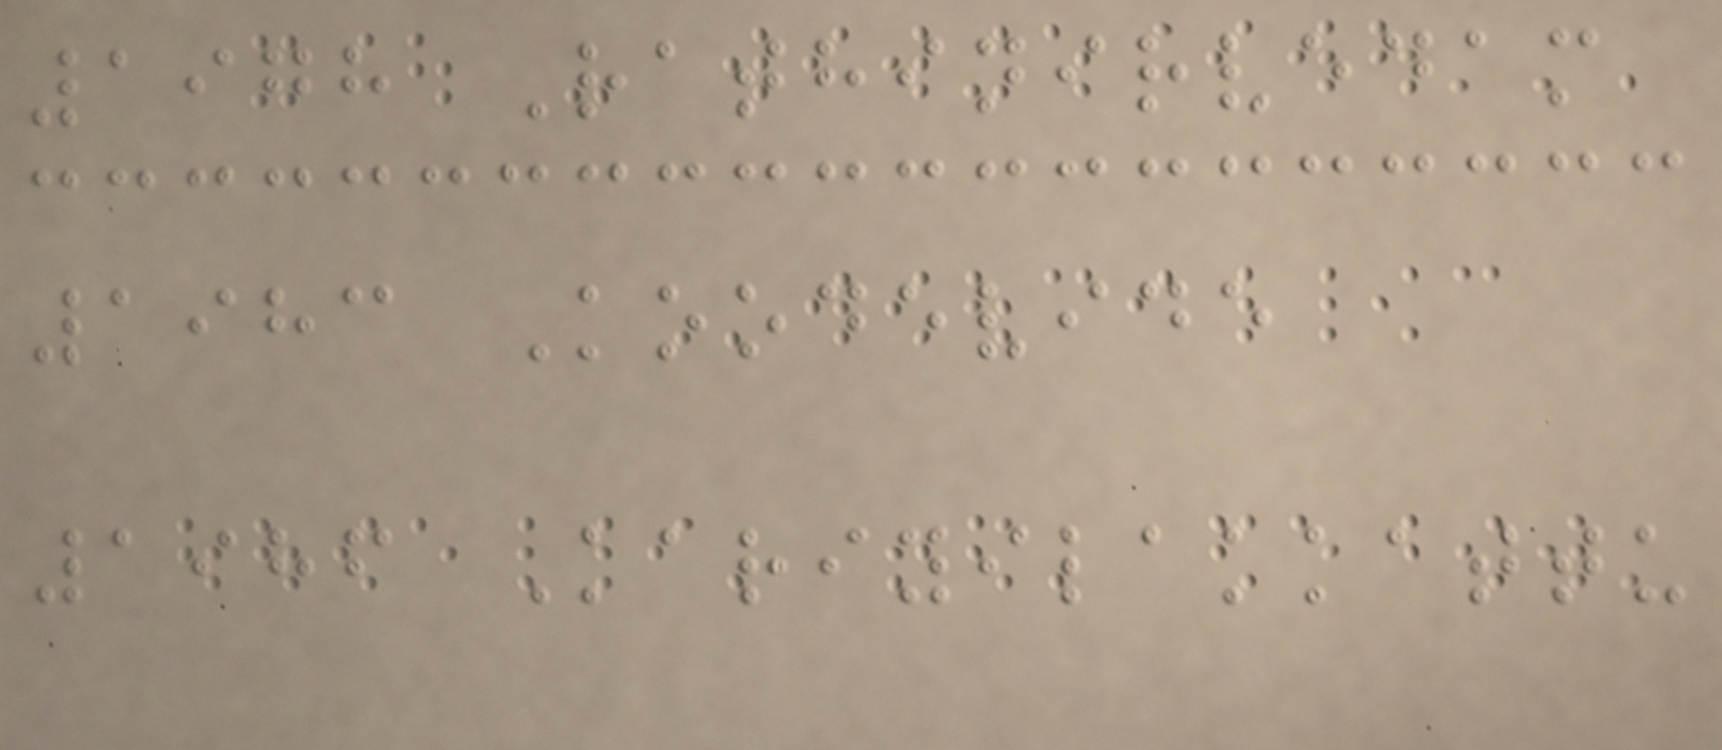1978 Rathinirvedam
1983 Koodevide
1986 Kariyilakkattu
